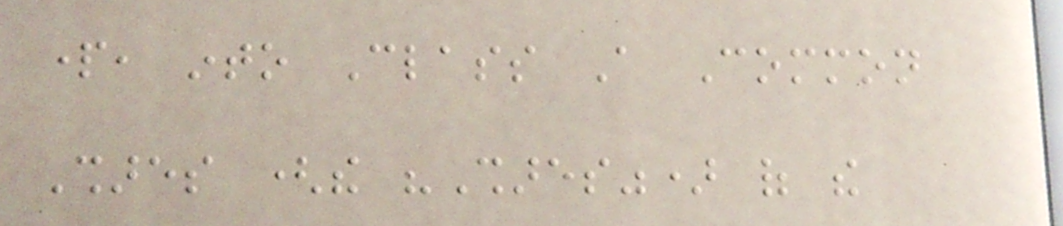part, into Class A Common
Shares (the "Shares") of the
